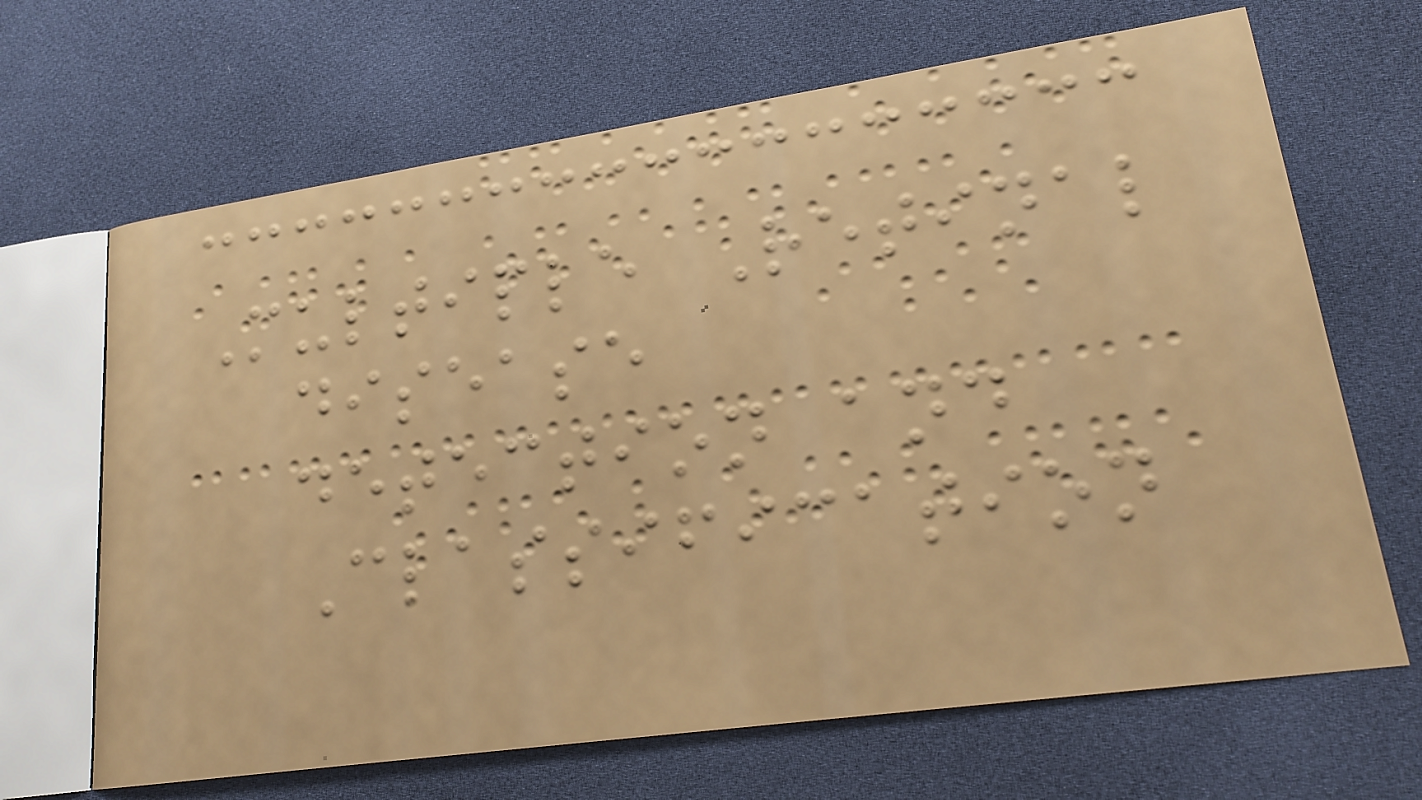Multiple Retinal
disease
detection and
Classification
